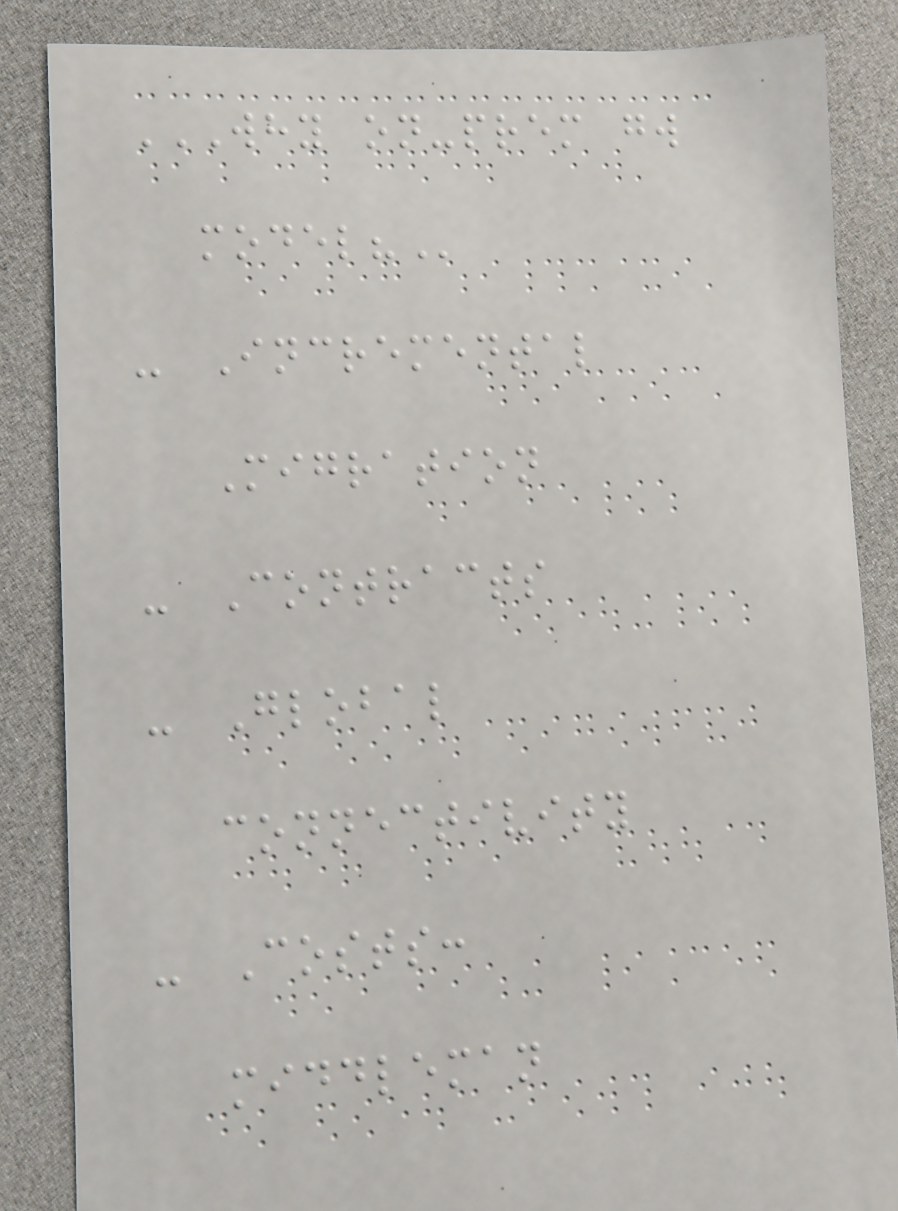WHY ON-PREM GW
MODEL?
- Incremental
Migration
- Contracts
- Global
connectivity
- Costs:
middleman
